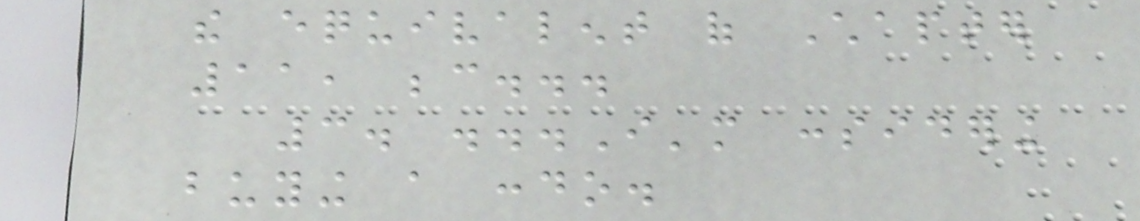the equivalent of Chapter
11, because...
3. ...I'm considering
buying a condo.
